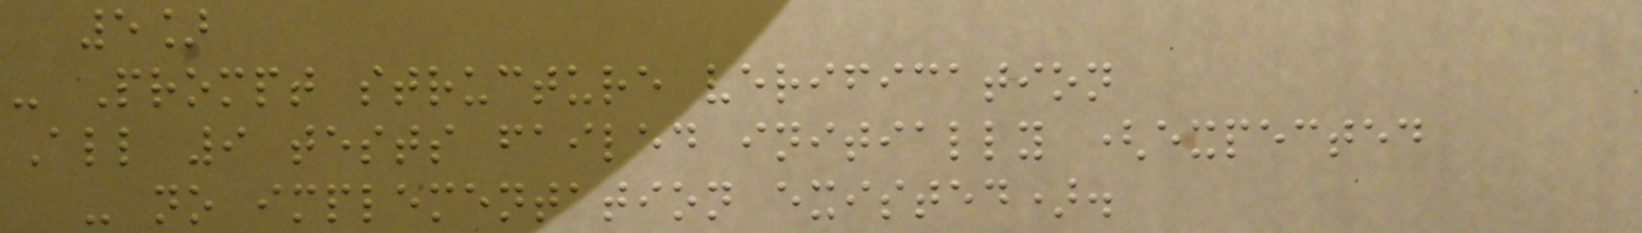5]
- Prompt structure verification
All 9 tests failed initially (expected
- no implementation existed).
